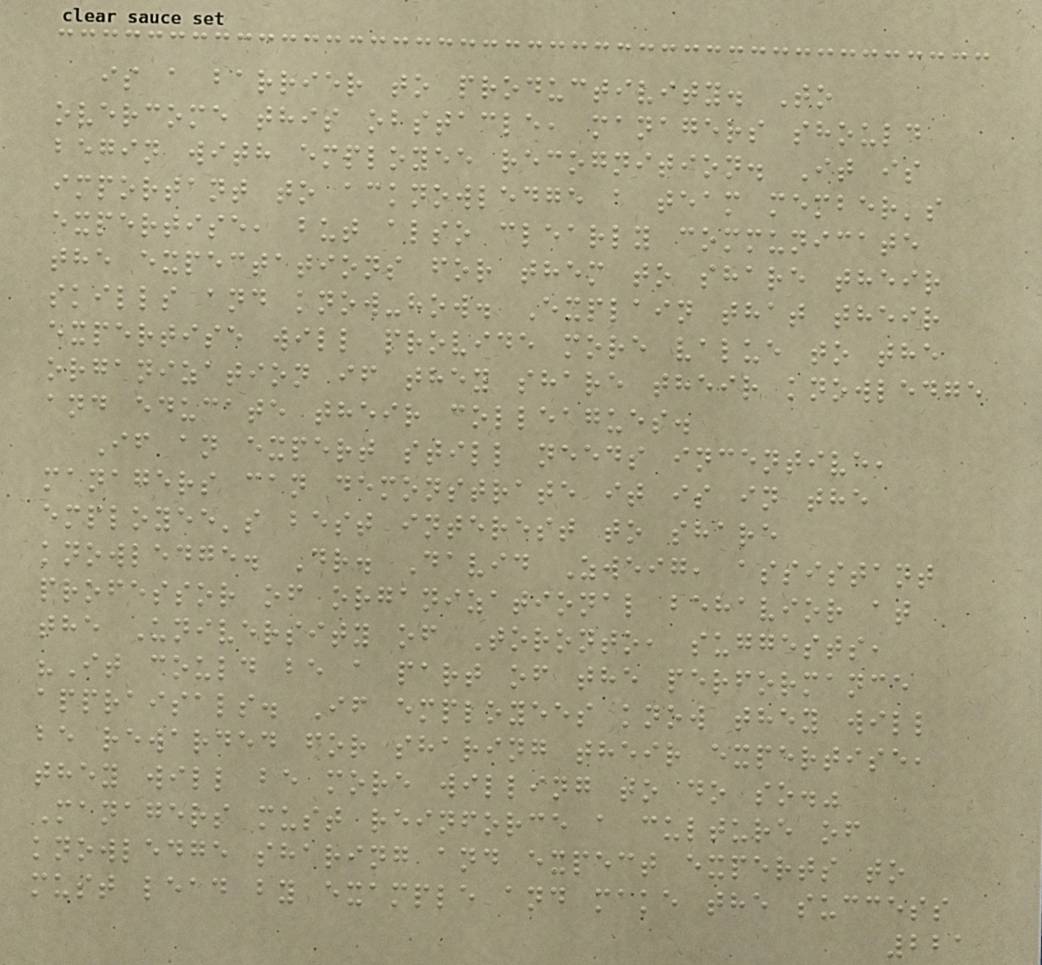is a barrier to productivity. To
overcome this obstacle, managers should
begin with employee recognition. It is
important to acknowledge a team member's
expertise, but also clearly communicate
the expectations for them to share their
skills and know-how. Explain that their
expertise will provide more value to the
organization if they share their knowledge
and educate their colleagues.
If an expert still needs incentive,
managers can demonstrate it is in the
employee's best interest to share
knowledge. Dr. David Zweig, assistant
professor of organizational behavior at
the University of Toronto, suggests,
"It could be a part of the performance
appraisals. If employees know they will
be rewarded for sharing their expertise,
they will be more willing to do so."
Managers must reinforce a culture of
knowledge sharing and expect experts to
must lead by example and make the success
221
